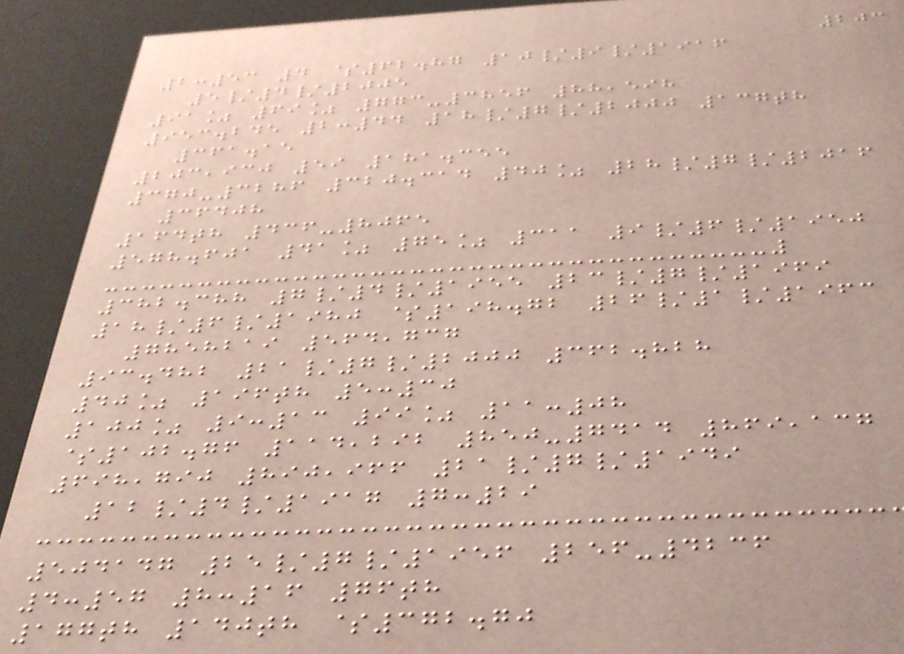203
2:53 4 $62.87 10/9/1916
5/4/2005
91% 69% 773-3856 88,598
953.245 2:44 18/7/2000 137th
361.15
203,930 59 181.355
370-3286 320.314 40% 28/7/2016
36408
164th 436-8065
578.601 41% 75% 311 9/6/1950
382.388 7/4/1955 23/7/1969
18/6/1980 $198.72 26/1/1963
7858219 564,737
93.482 21/7/2000 362.828
40% 196th 5:30
100% 9:13 99% 11:08
$102.76 114,292 850-7414 869,137
698,790 890,966 21/7/1949
12/4/1917 7:29
504147 25/7/1956 256-4236
4:57 8:16 76th
177th 140th $372.70
